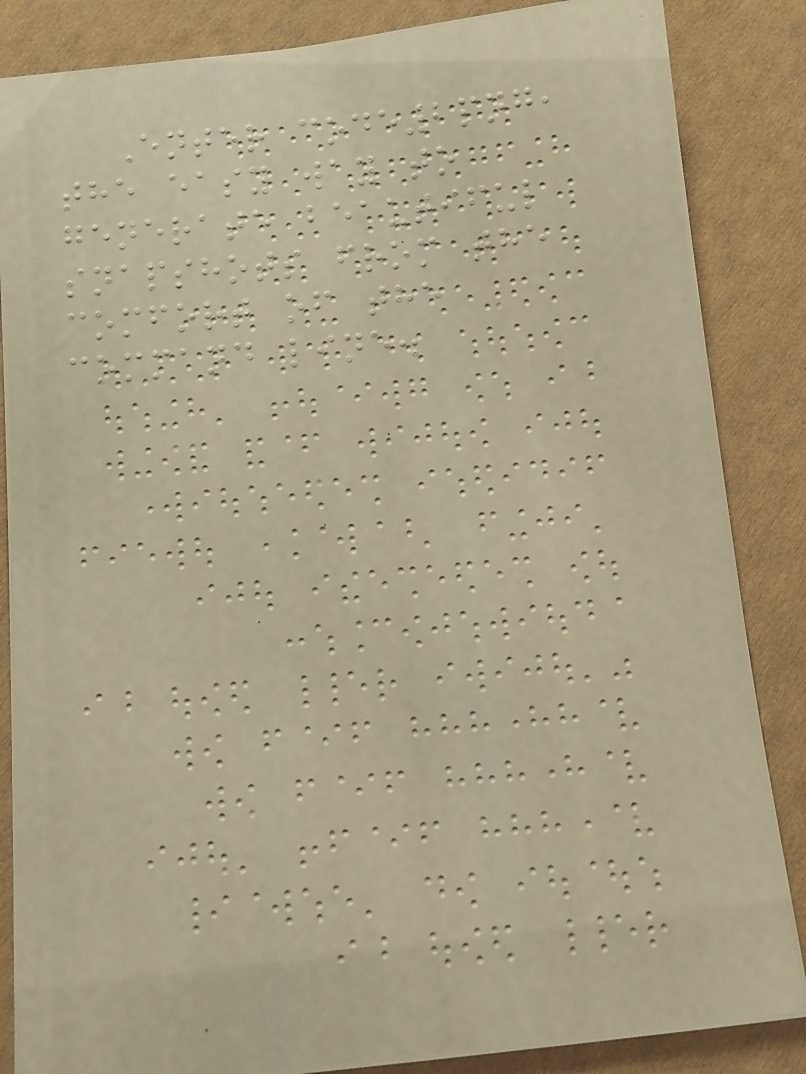Enter code2png,
the easy way to
generate beautiful
snapshots from the
comfort of the
command line.
